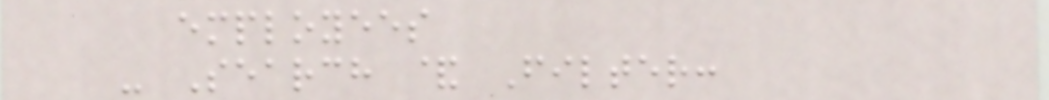employees
- Search & Filter:
